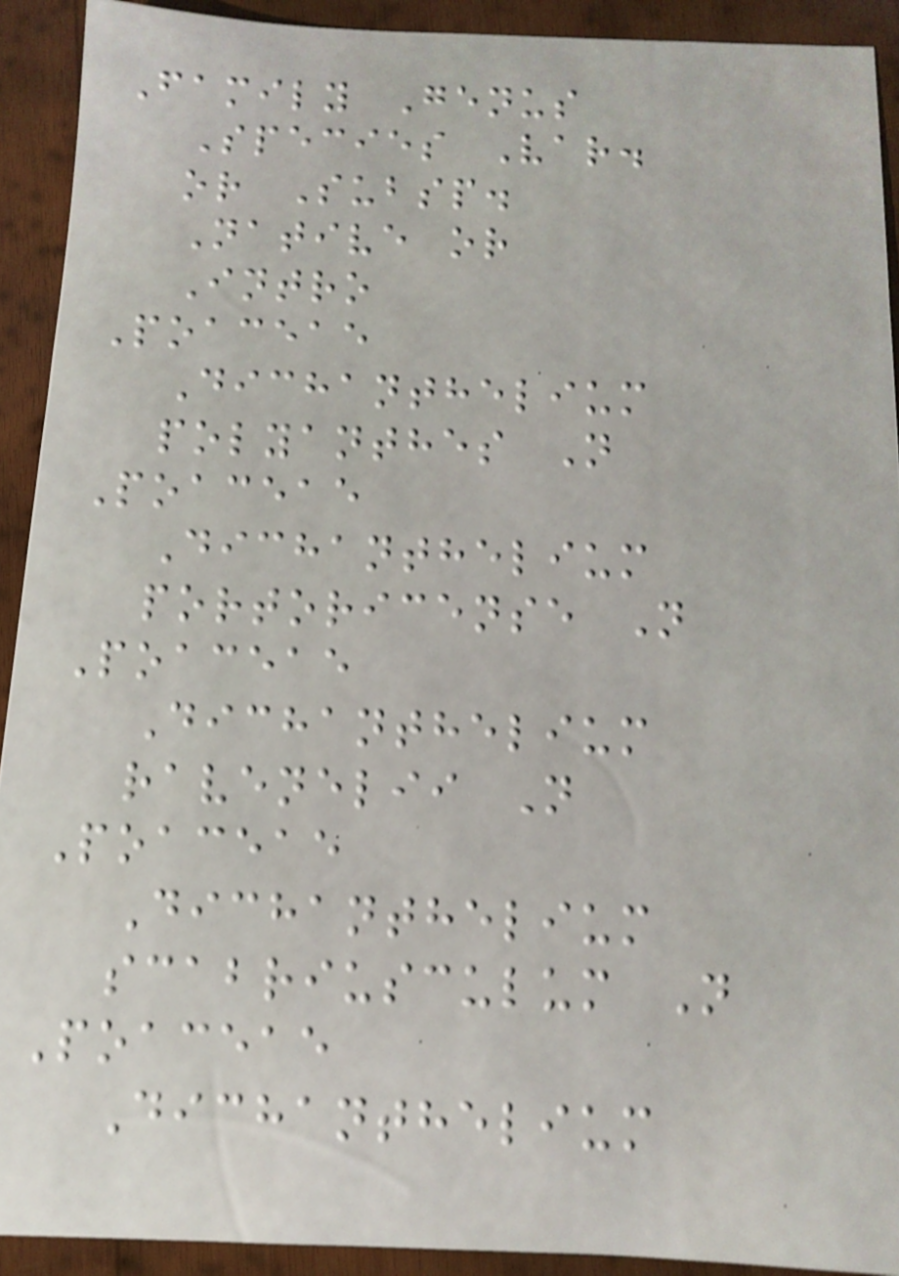Family Genus
Species Var.
or Subsp.
Native or
Intro
Poaceae
Dichanthelium
polyanthes N
Poaceae
Dichanthelium
portoricense N
Poaceae
Dichanthelium
ravenelii N
Poaceae
Dichanthelium
scabriusculum N
Poaceae
Dichanthelium
